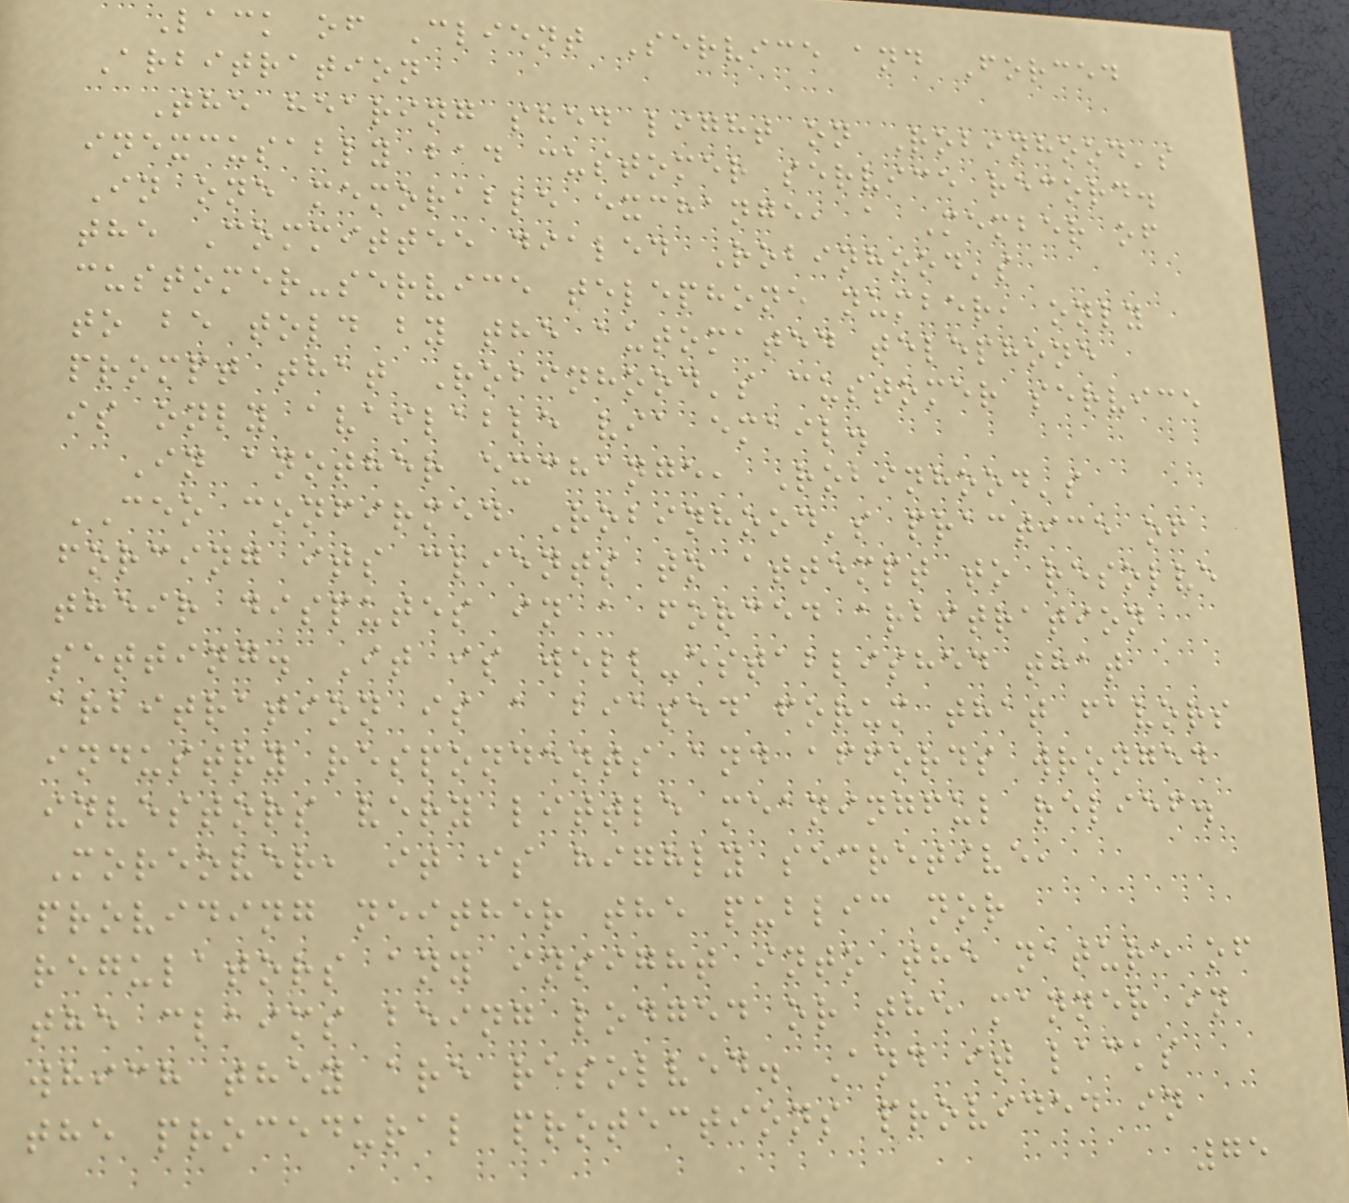Lack of Client Service and Forced
Arbitration
The hearing shed light on Robinhood's
inexcusably bad customer service record.
In one memorable exchange, a Member of
the Committee dialed Robinhood's
customer-service telephone number, only
to be told by the automated telephone
prompt that Robinhood's customer service
is only available via email.
In another exchange, Robinhood's
CEO confirmed Robinhood's practice of
forcing its clients to attempt to resolve
their disputes in a forced arbitration
setting. It is well-established that
arbitration is a biased forum that favors
industry respondents and affords wronged
investors very little meaningful relief.
Moreover, it is highly secretive,
providing neither the public nor
regulators any insight into the nature of
the claims being lodged or the manner in
which they are resolved. And it lacks
the procedural protections provided in
75
